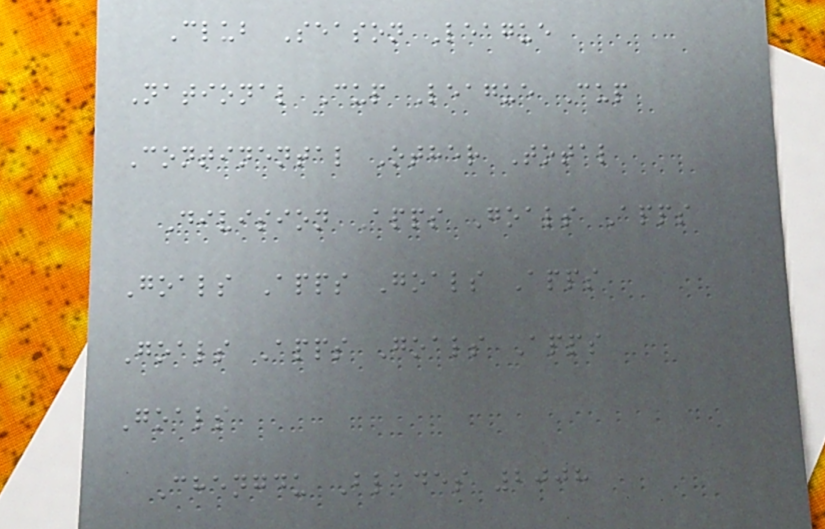Club Season League
National Cup League Cup
Continental Other Total
Division Apps Goals Apps
Goals Apps Goals Apps
Goals Apps Goals Apps
Goals
Chengdu Blades 2008
